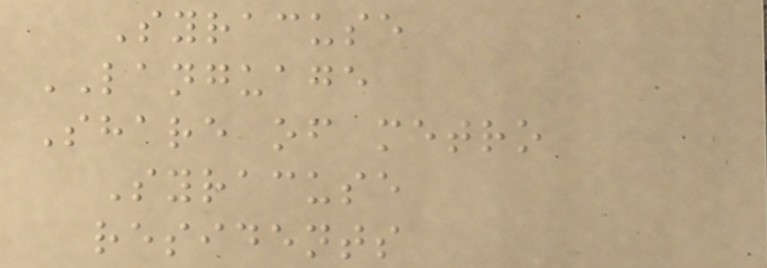Syracuse
LANGUAGE
Share of metro
Syracuse
residents
